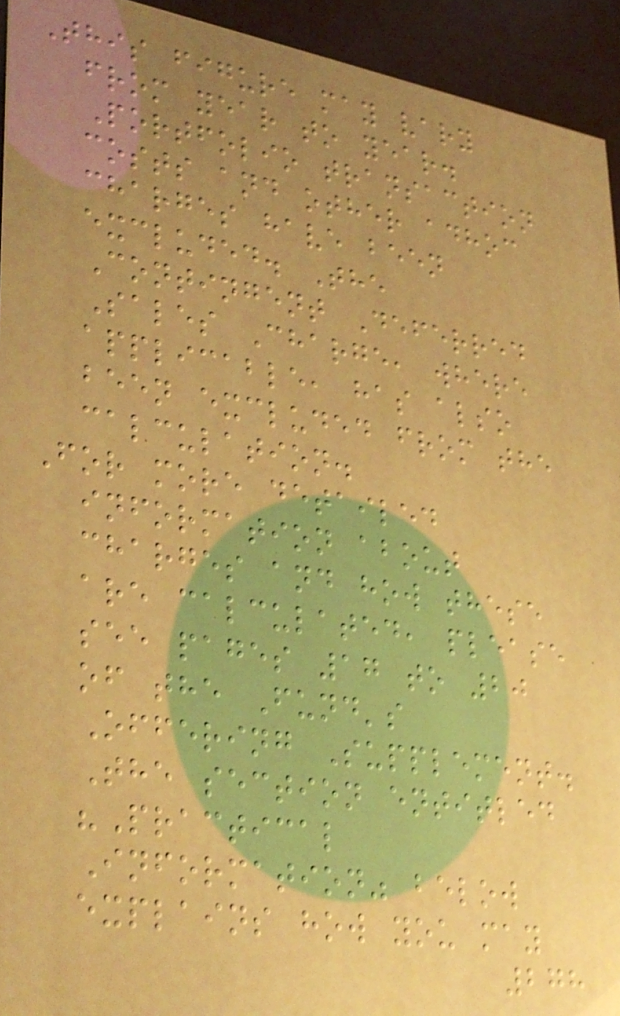This figure may vary
from year to year.
Portfolio transaction
costs and other adhoc
charges have been
excluded. The
Contingent Deferred
Sales Charge, where
applicable, has also
been excluded from the
calculation.
For more detailed
information about
charges and how these
are calculated, please
see pages 17 to 20
of the Fund's
Offering Supplement.
The section entitled
"Practical
Information" below
explains how you may
278
